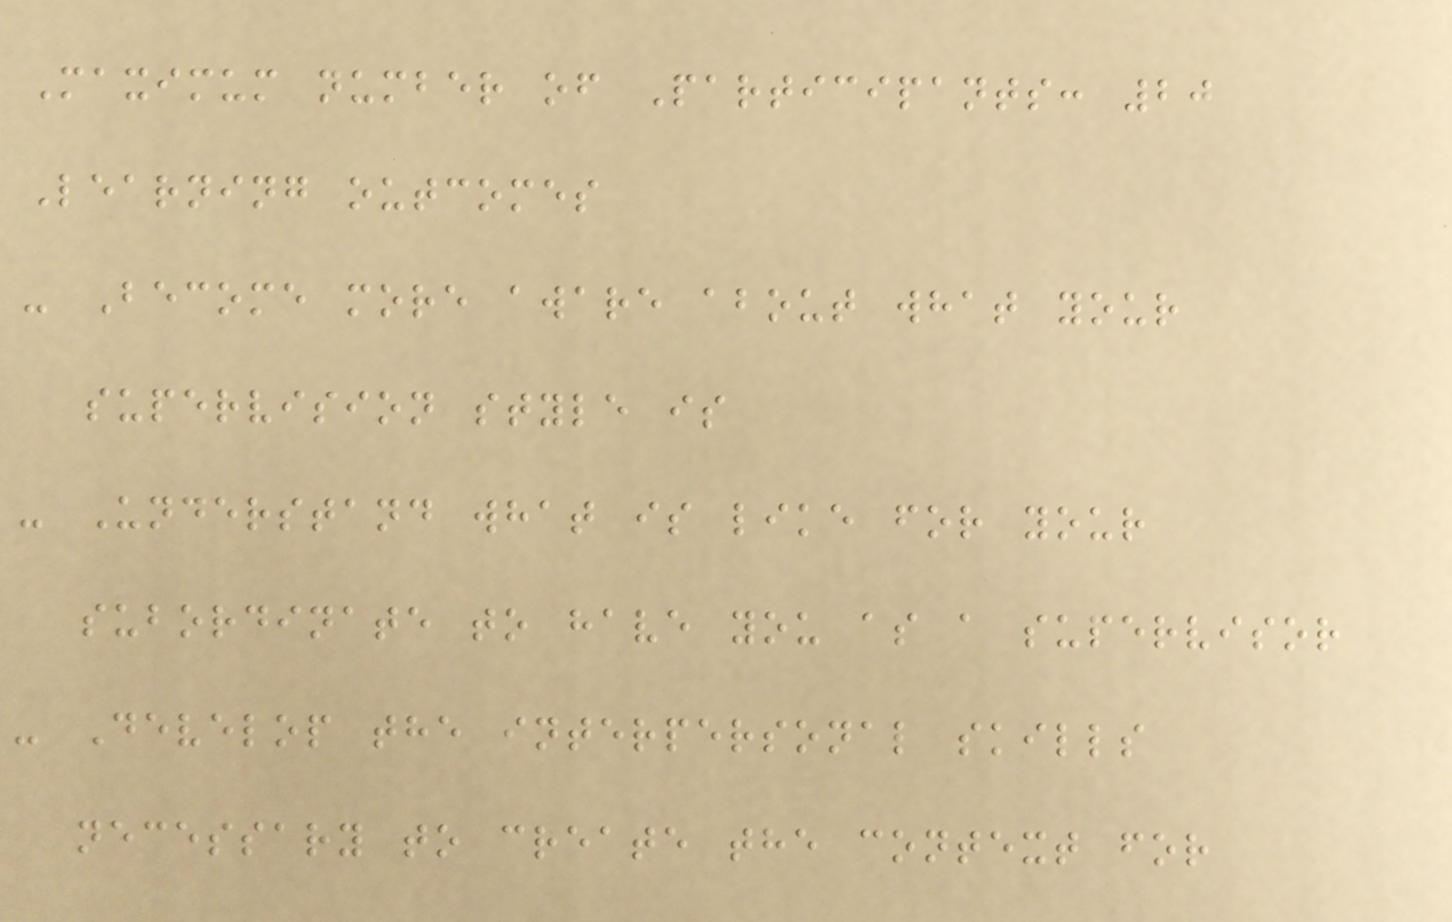Maximum number of Participants: 20
Learning outcomes
- Become more aware about what your
supervision style is
- Understand what is like for your
subordinate to have you as a supervisor
- Develop the interpersonal skills
necessary to create the context for
